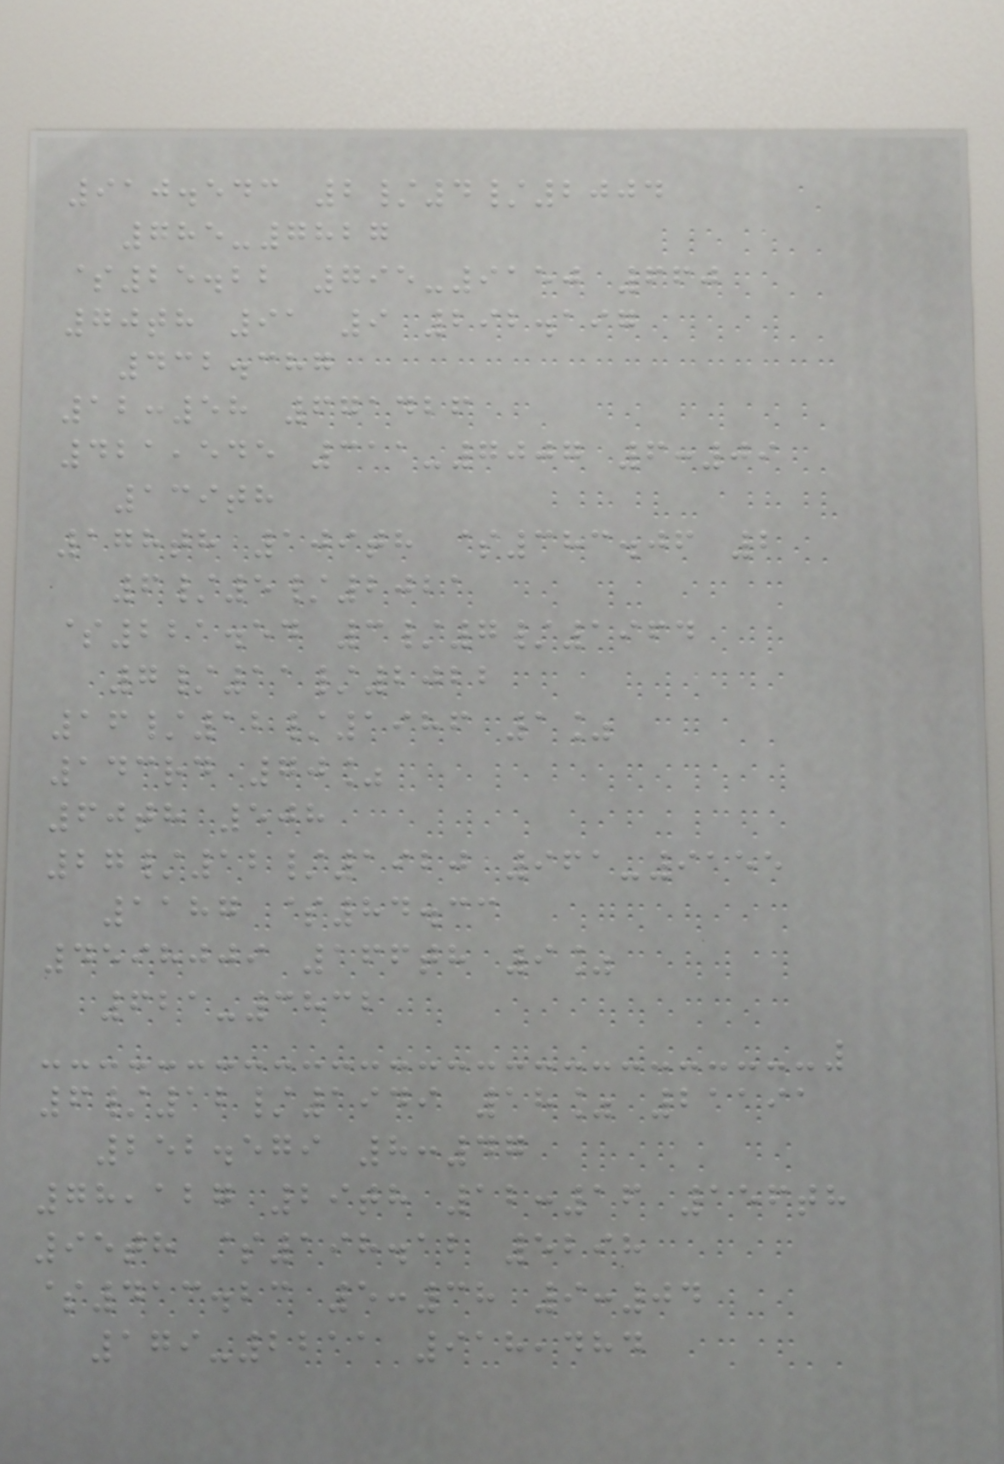910.543 2/4/2004
785-7827
$25.22 795-9150 660
70th 91 9 292.197
432.387
12:58 671426
421,545 311-7007 6:09
139th
178th 109th $383.06 2
6/5/2021
$221.54 3/7/1964
7/11/2022
16/12/1986 1%
143rd 70%
60th 508
27/12/1920 961-9155
1187 $84.33
4598009 166th 9%
621-3832
6/12/1949 18% 21191
252.579 8:47
78,127 29th 12:16 156th
95th $198.12 5298
$413.23 5:38 9:04
179-2211 918,484
